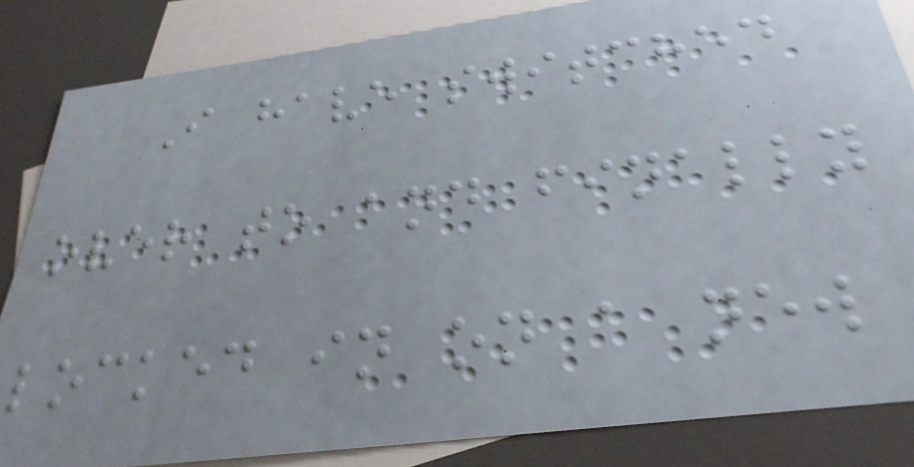I have switched
over to and finally
locked in on a new
